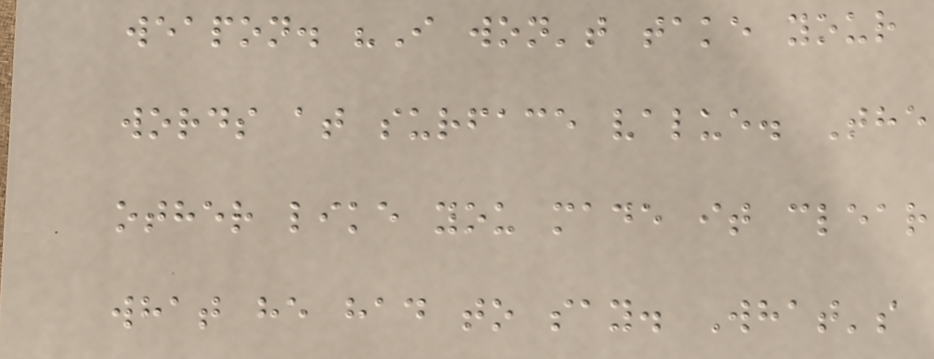weapon. "I won't take your
words at surface value. The
other like you made it clear
what he had to say. What's
